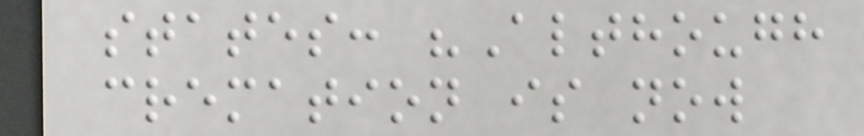states: "Although
cremation is now
